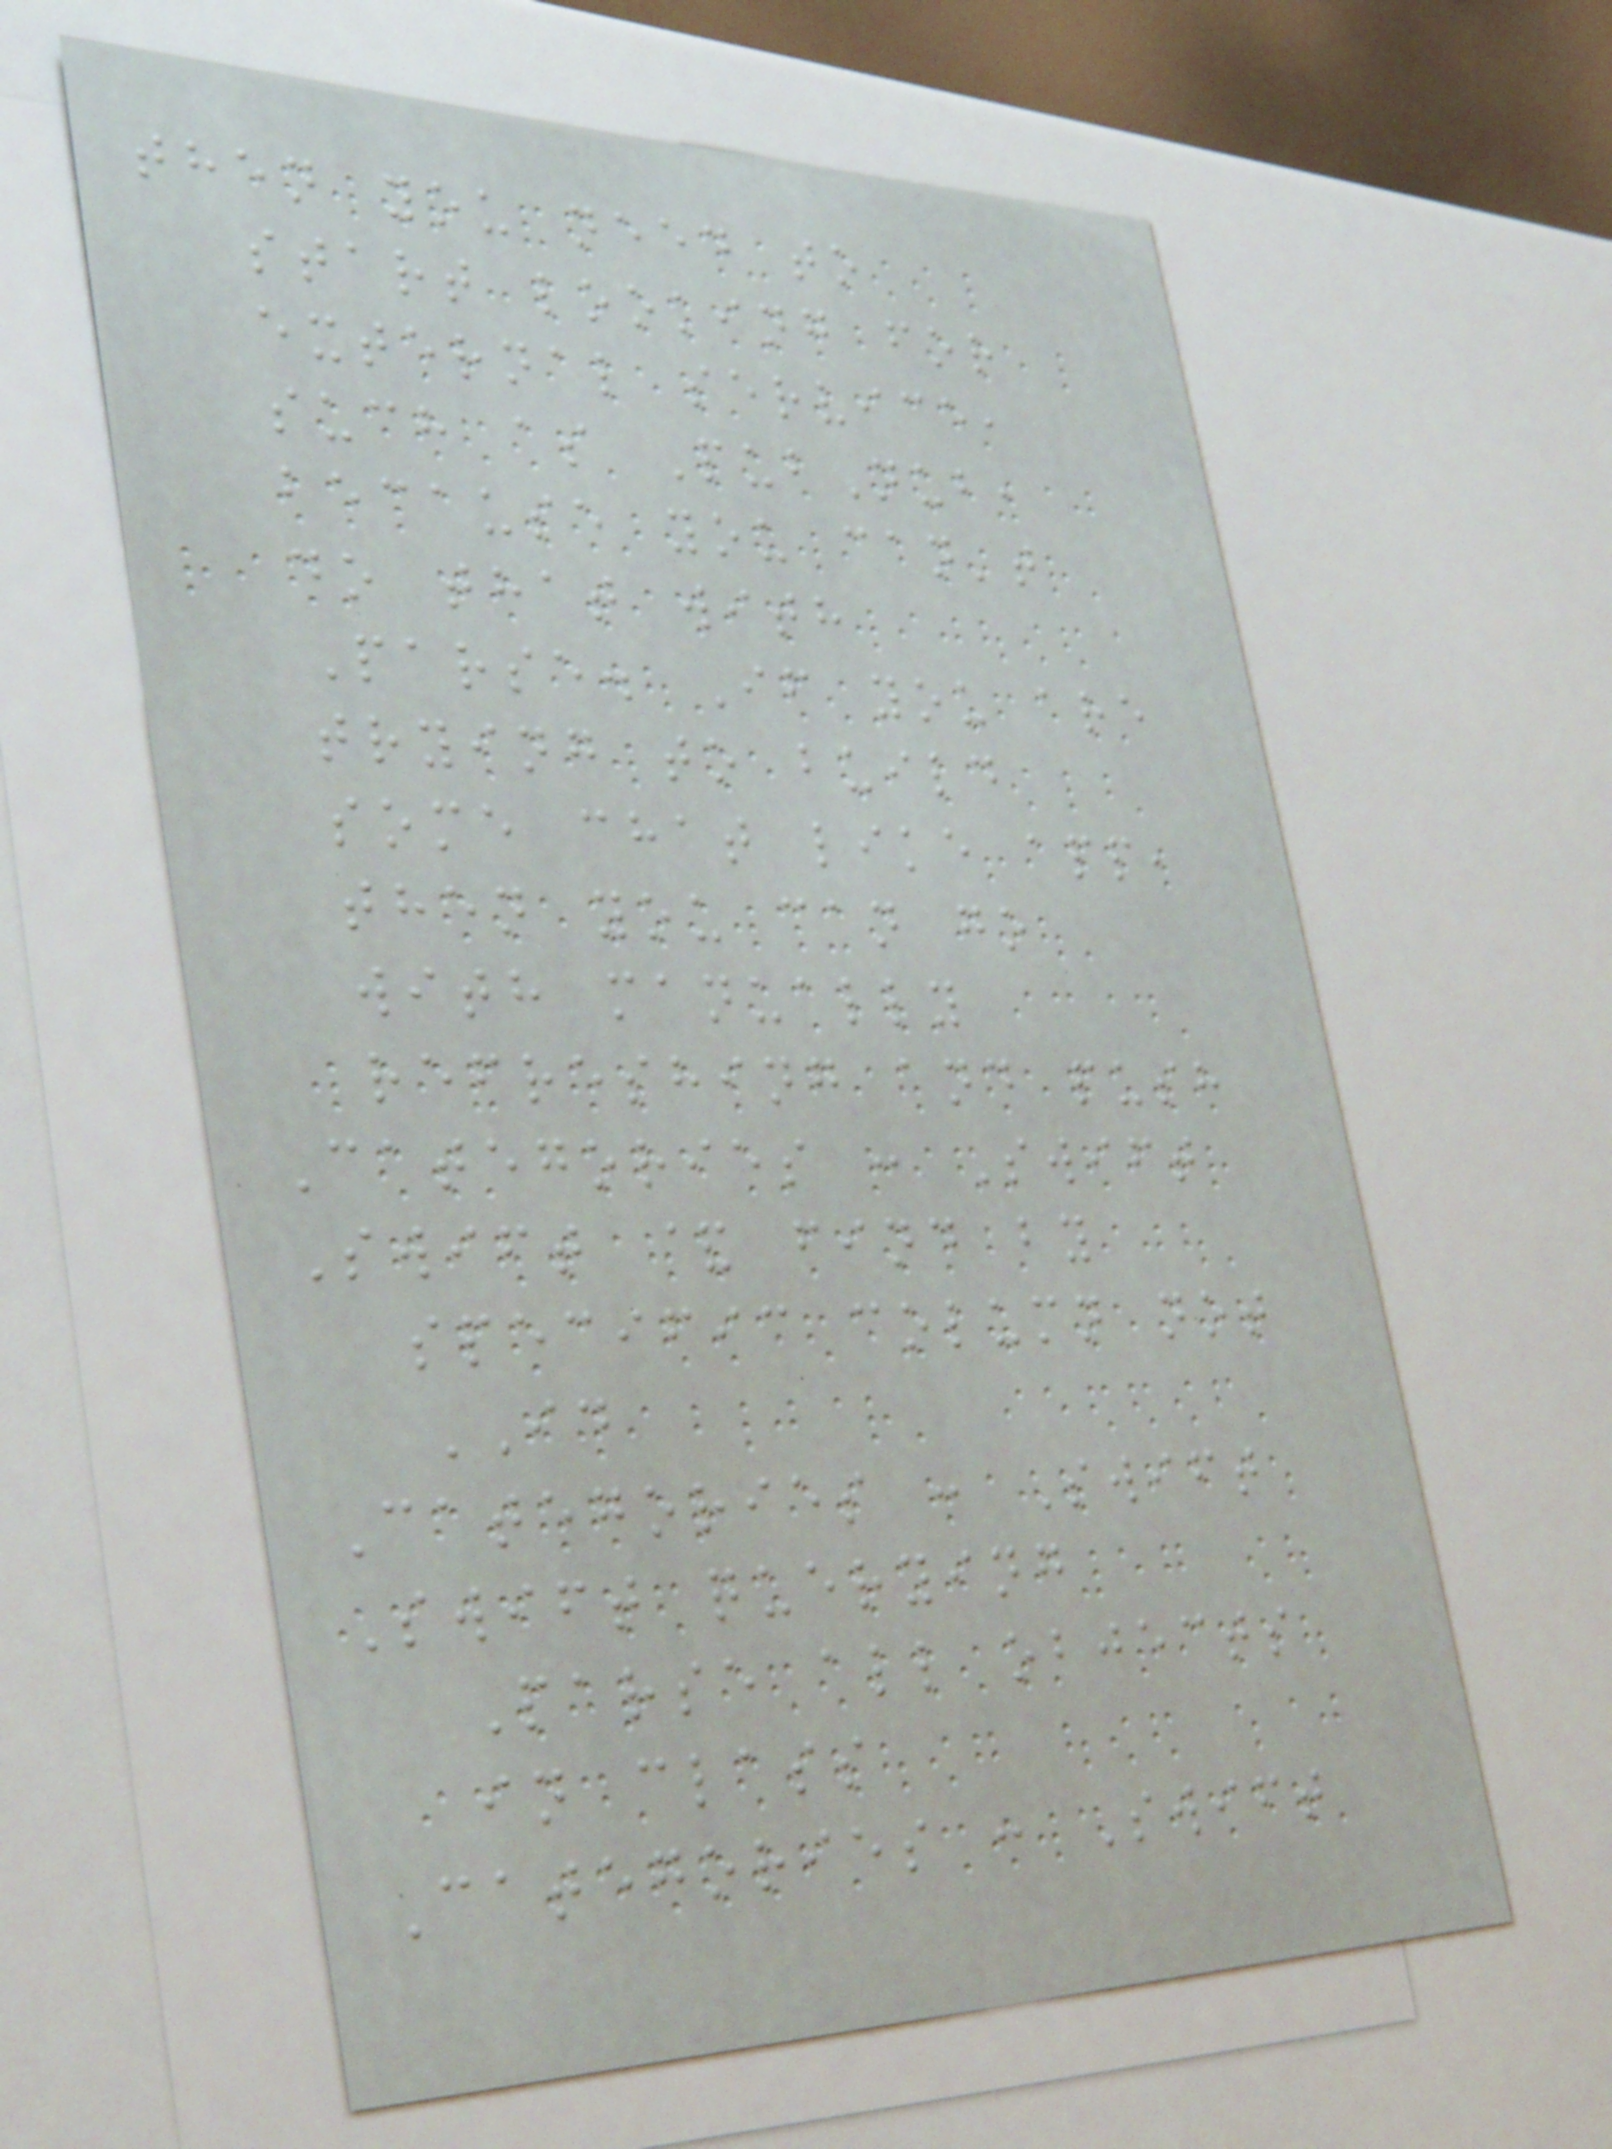then you need to
start looking for
external service,
such as PubNub,
because you can't
do that with
Parse. If you are
trying to build
some chat like app,
then you can go
with manually
refreshing and push
Categories : Swift
Swift & find by
specific column not
ID
Categories : Swift
Swift querying
Parse all objects
in class
Categories : Swift
